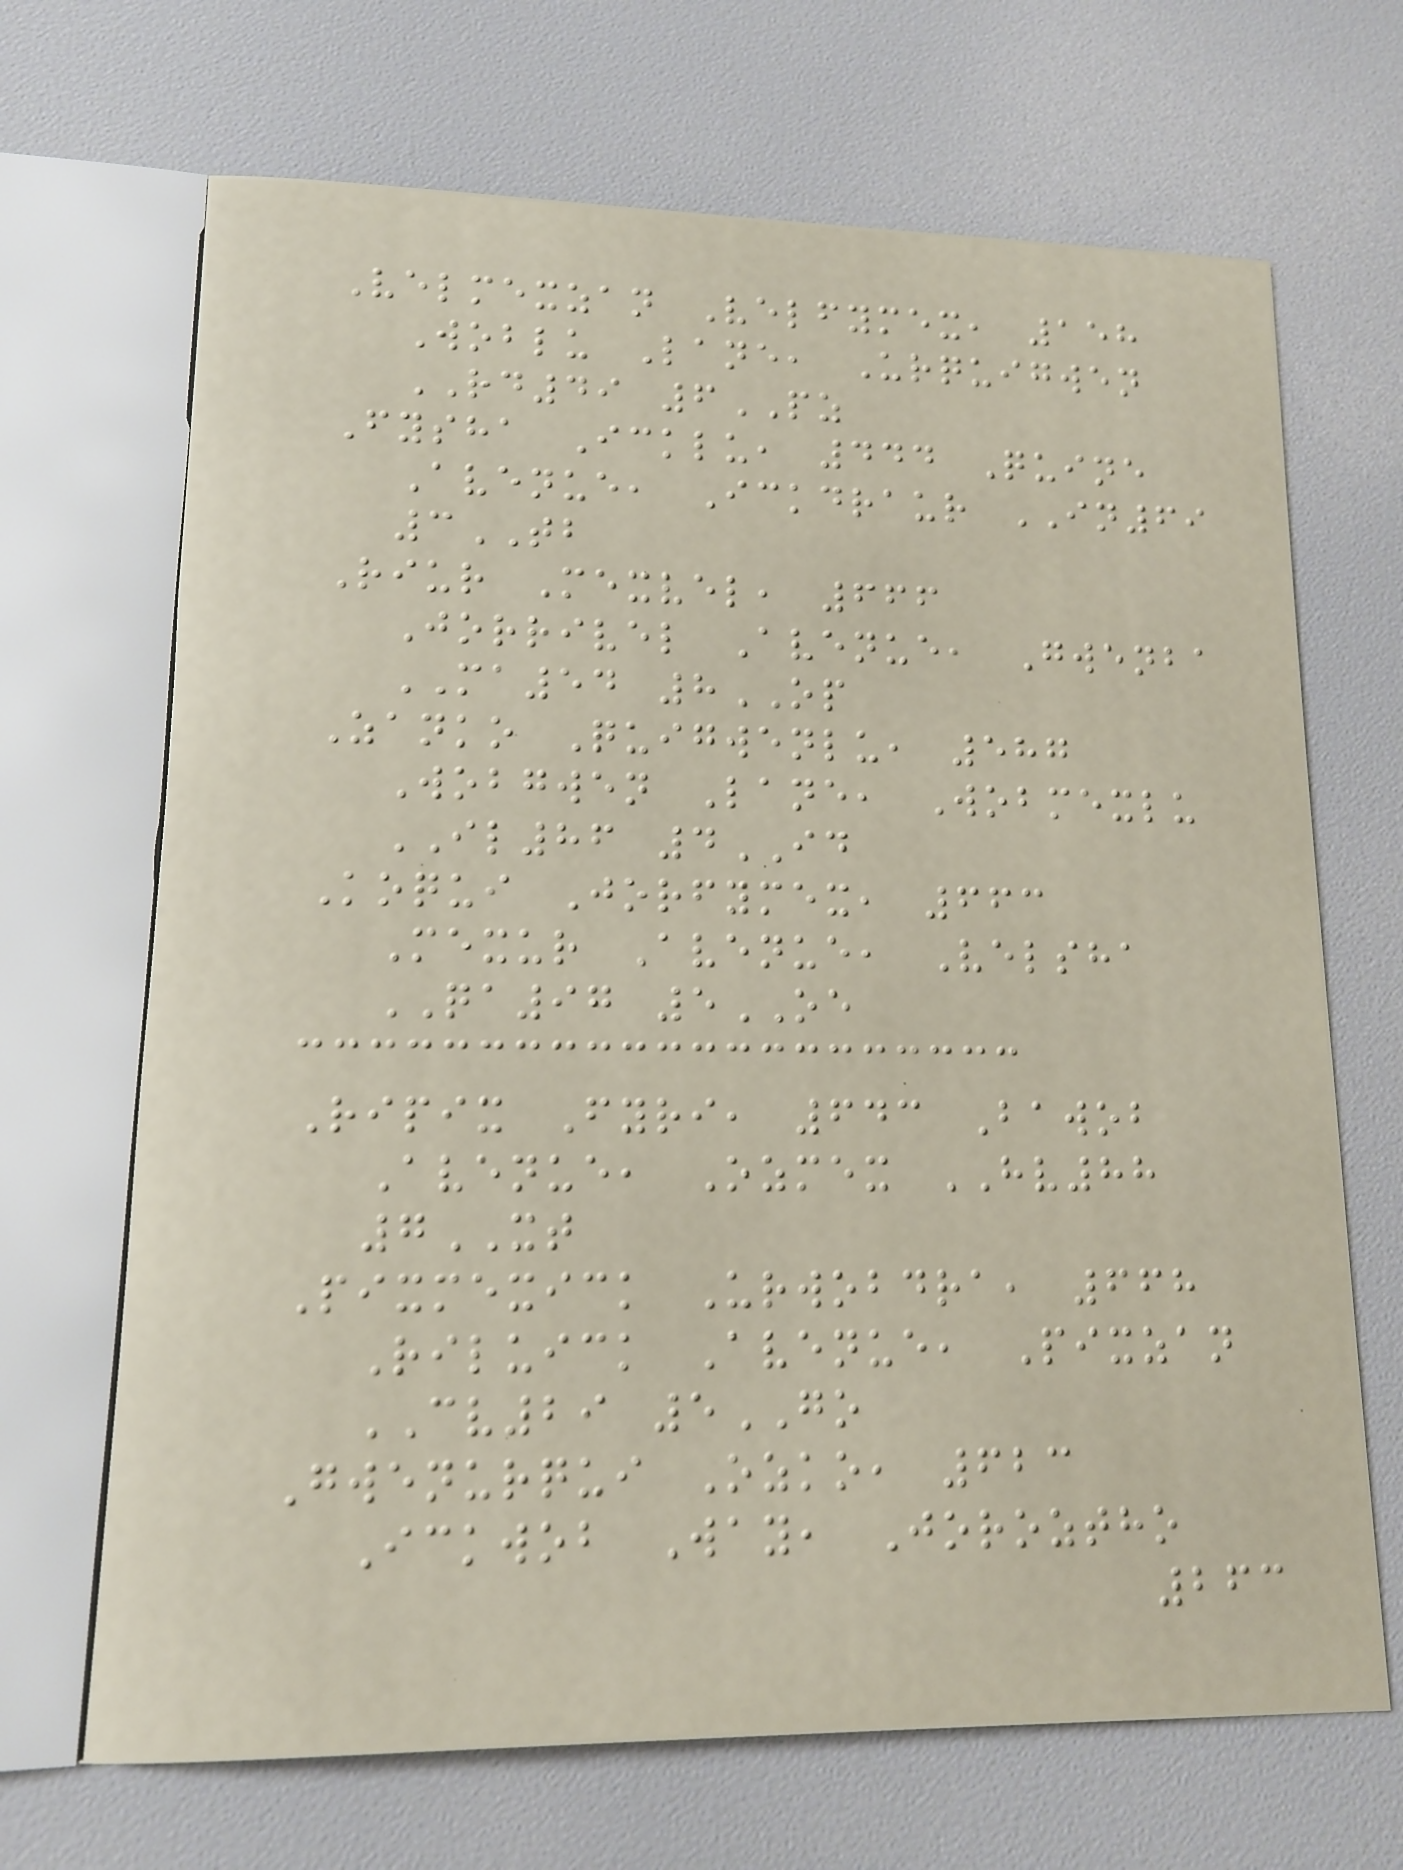Velmexzan Velfymex, 158
Woblu Lane, Urquigwen
RD49 6PZ
Fysha Icklu, 444 Quine
Avenue, Ickdraur IN69
3TB
Riur Mexvel, 666
Jorrivel Avenue, Gwenba
MA54 8OP
Zanko Quigwenlu, 587
Wobgwen Lane, Wobmexlu
IL86 4ID
Koqui Jorfymex, 663
Mexur Avenue, Velsha
QA97 5OE
Ripix Fyri, 643 Bawob
Avenue, Ozmex HV88
7XT
Pixmexick Urwobdra, 668
Riluick Avenue, Pixzan
CV29 5GO
Gwenurqui Ozko, 623
Ickwob Way, Joroztho
263
